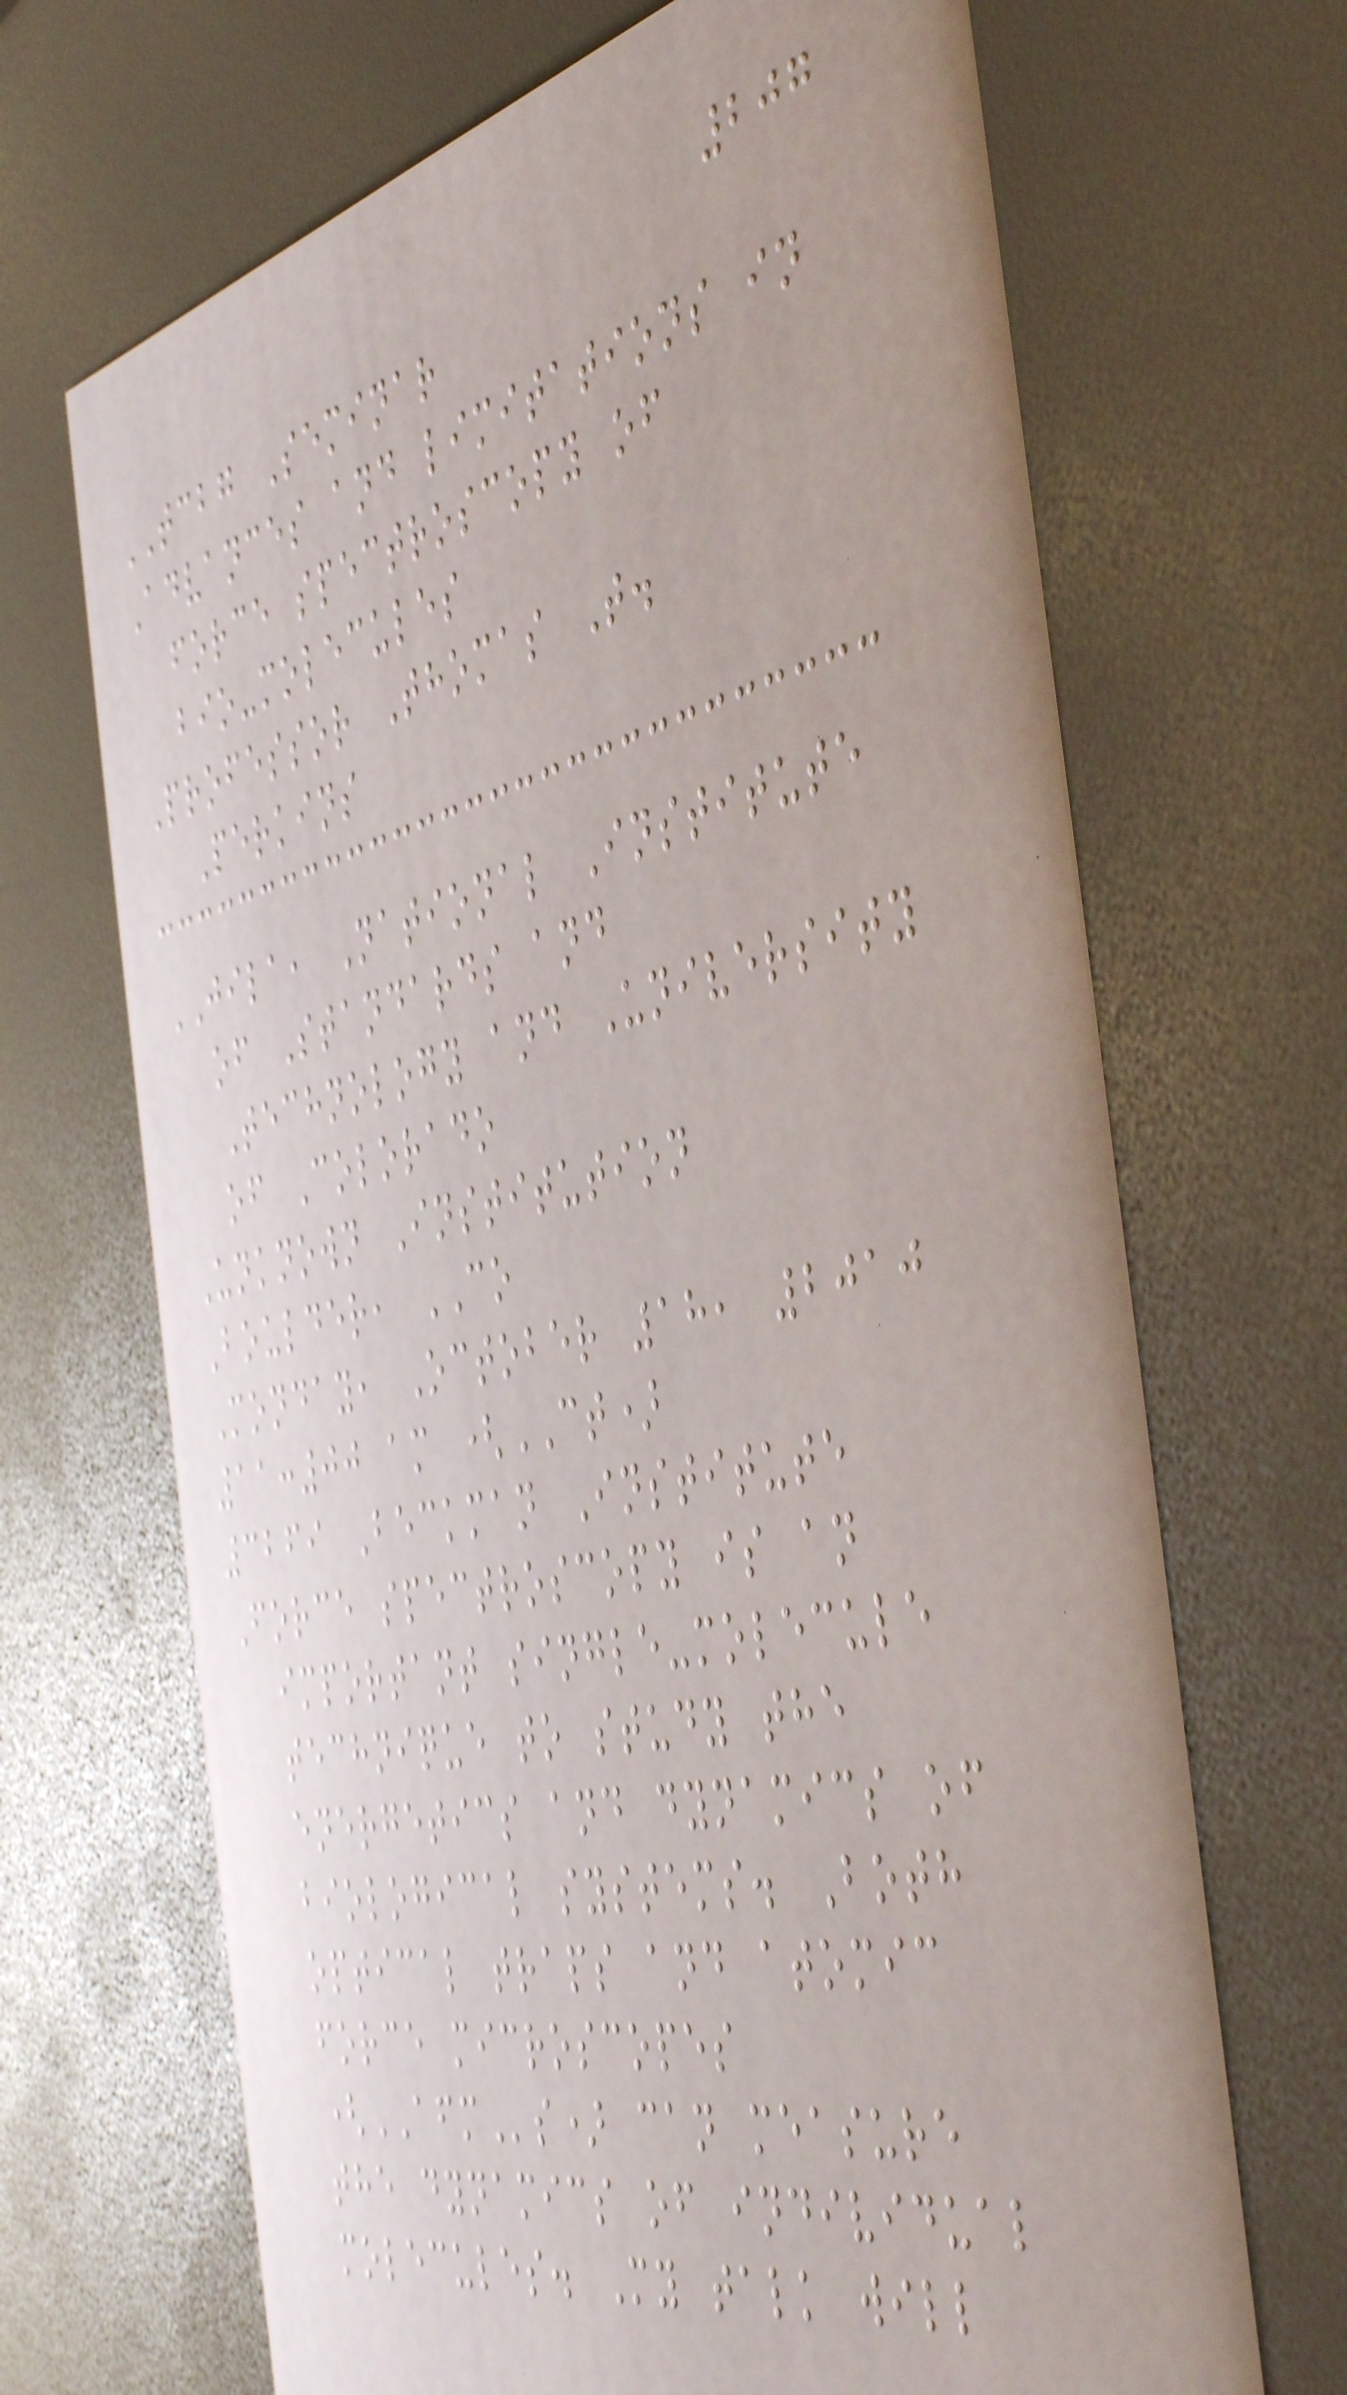207
TCBG Seminar
Advances and limitations in
force spectroscopy of
bio-molecules
Professor Thomas T.
Perkins
JILA, National Institute
of Standards and
Technology and University
of Colorado
Unknown Institution
Boulder, CO
Monday, October 18, 2010
11:00 am (CT)
3269 Beckman Institute
Force spectroscopy is an
important single-molecule
technique to study the
energetics and dynamics of
biological systems. Both
optical traps and atomic
force microscopes
(AFMs) can measure
the dynamics of individual
molecules. My talk will
